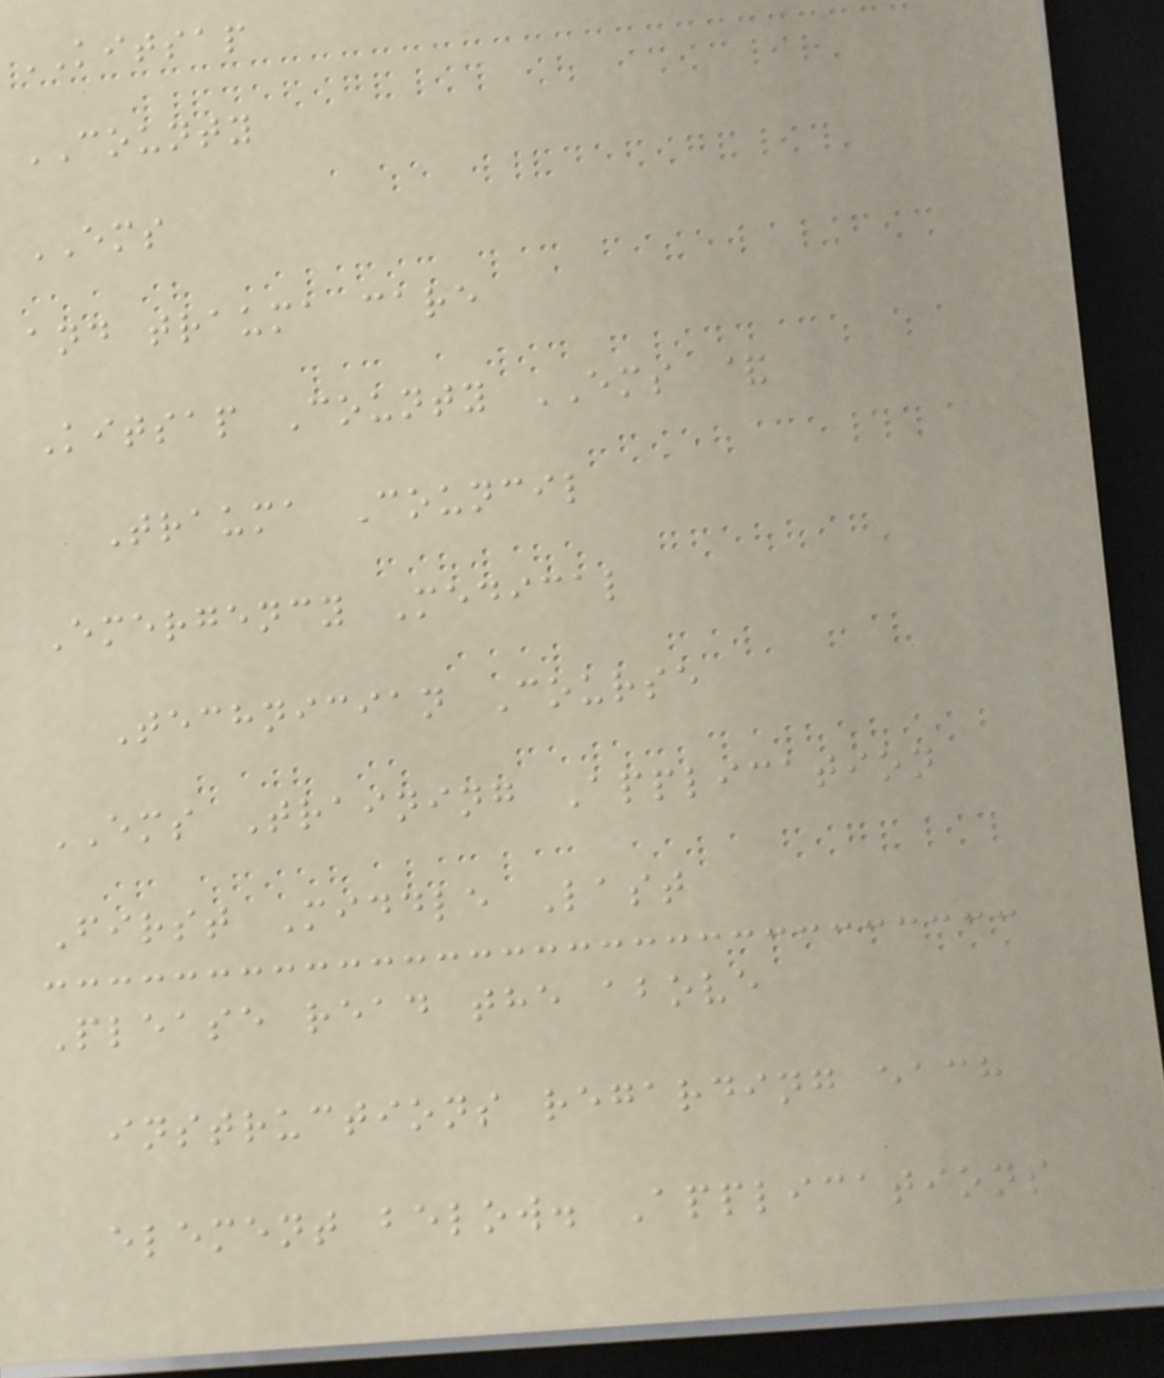KITSAP
COUNTY
EMS
and trauma care
Kitsap County EMS &
Trauma Council
Emergency Medical
Technician Course
EMS Training Application
First Middle Last
Please read the above
instructions regarding each
element below. Applications
